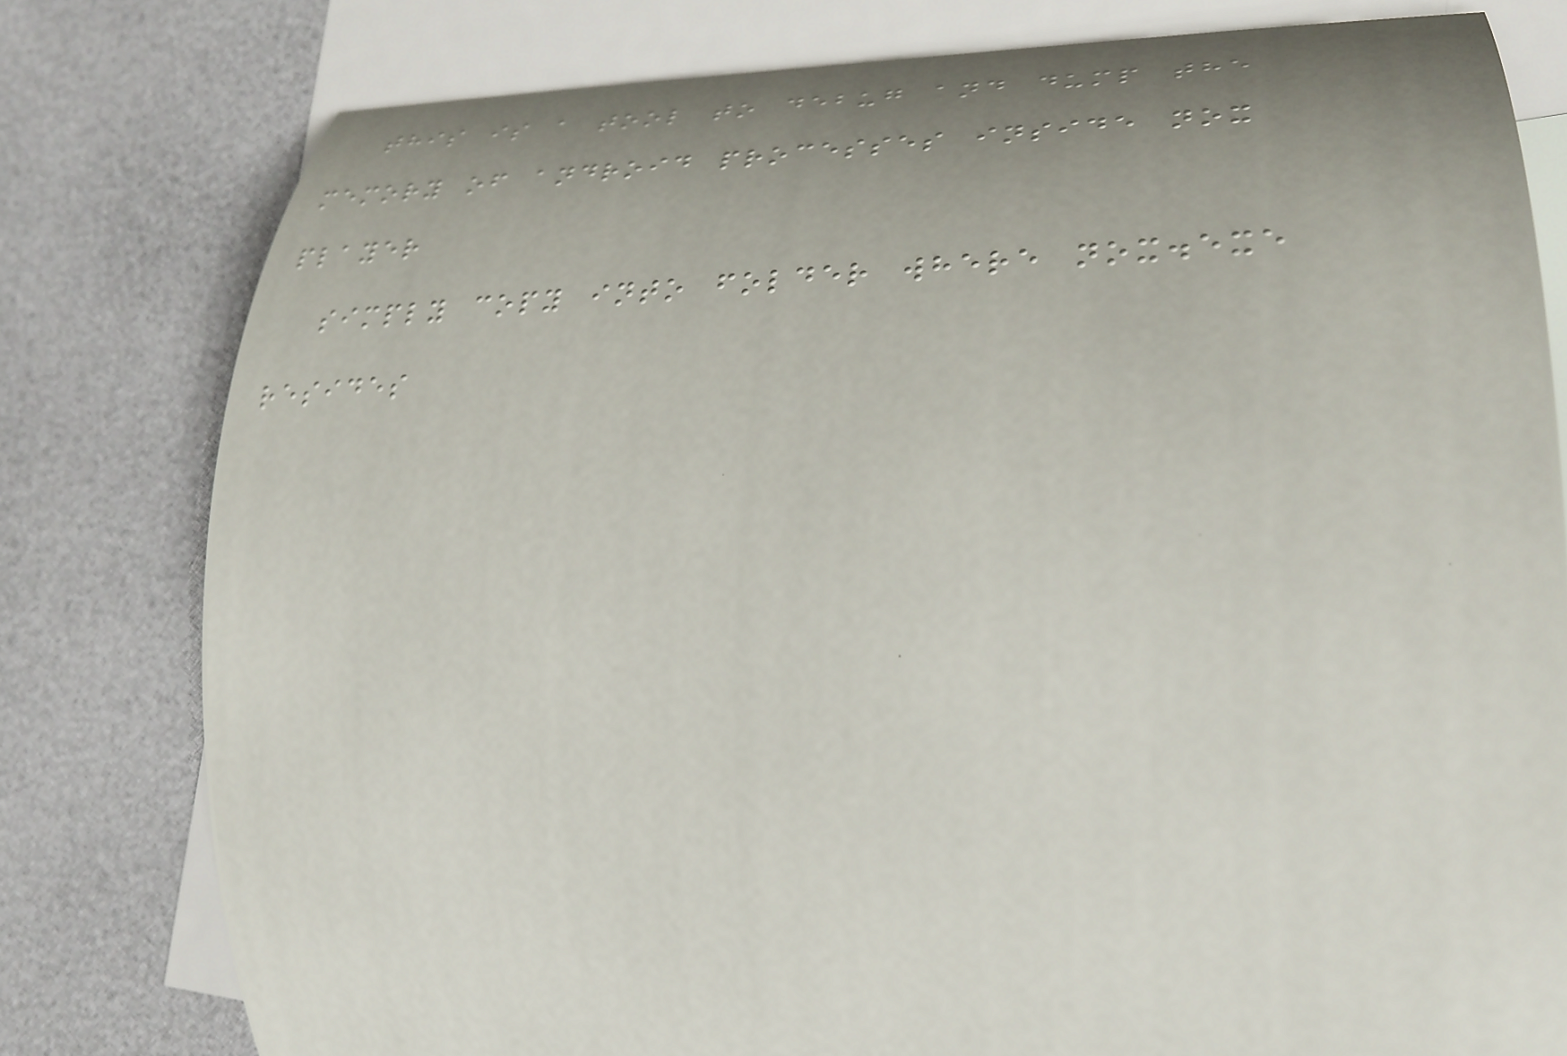this is a tool to debug and dump the
memory of android processes inside nox
player
simply copy into folder where nox.exe
resides
